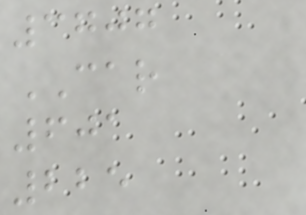3707
CAR
601
225
